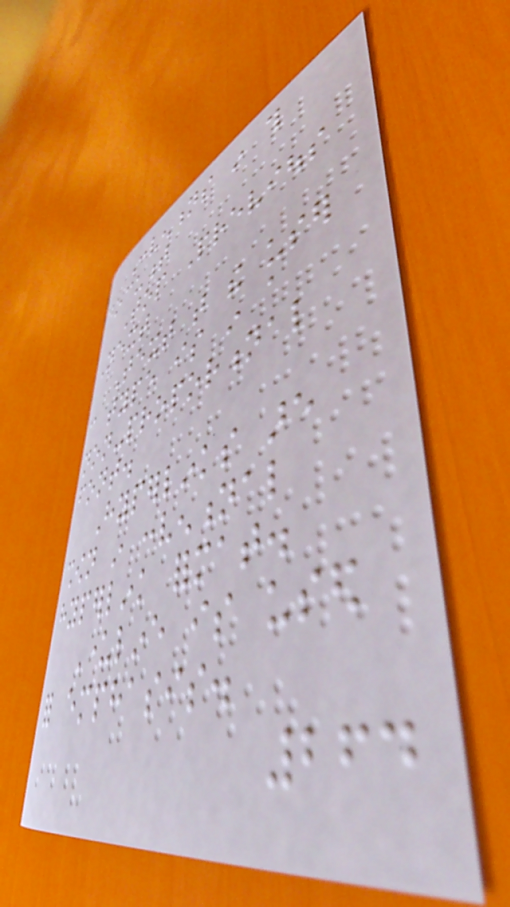Conventions in this
document
Top Previous
Next
Text that the user
can type is in a
non-proportional
font.
Hyperlinks are
shown in conventional
hyperlink format.
Underline is used
for emphasis.
264
